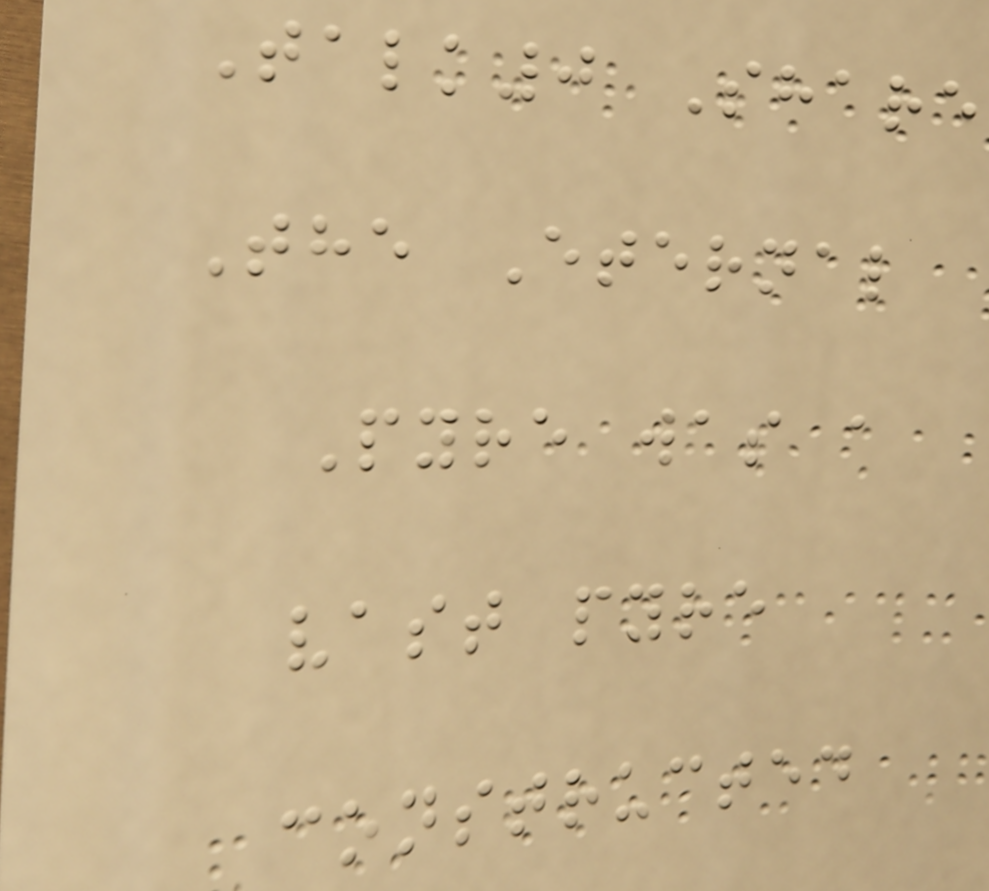Talk0 Share
The Eternal
Pyre was a
vast pyre
constructed
